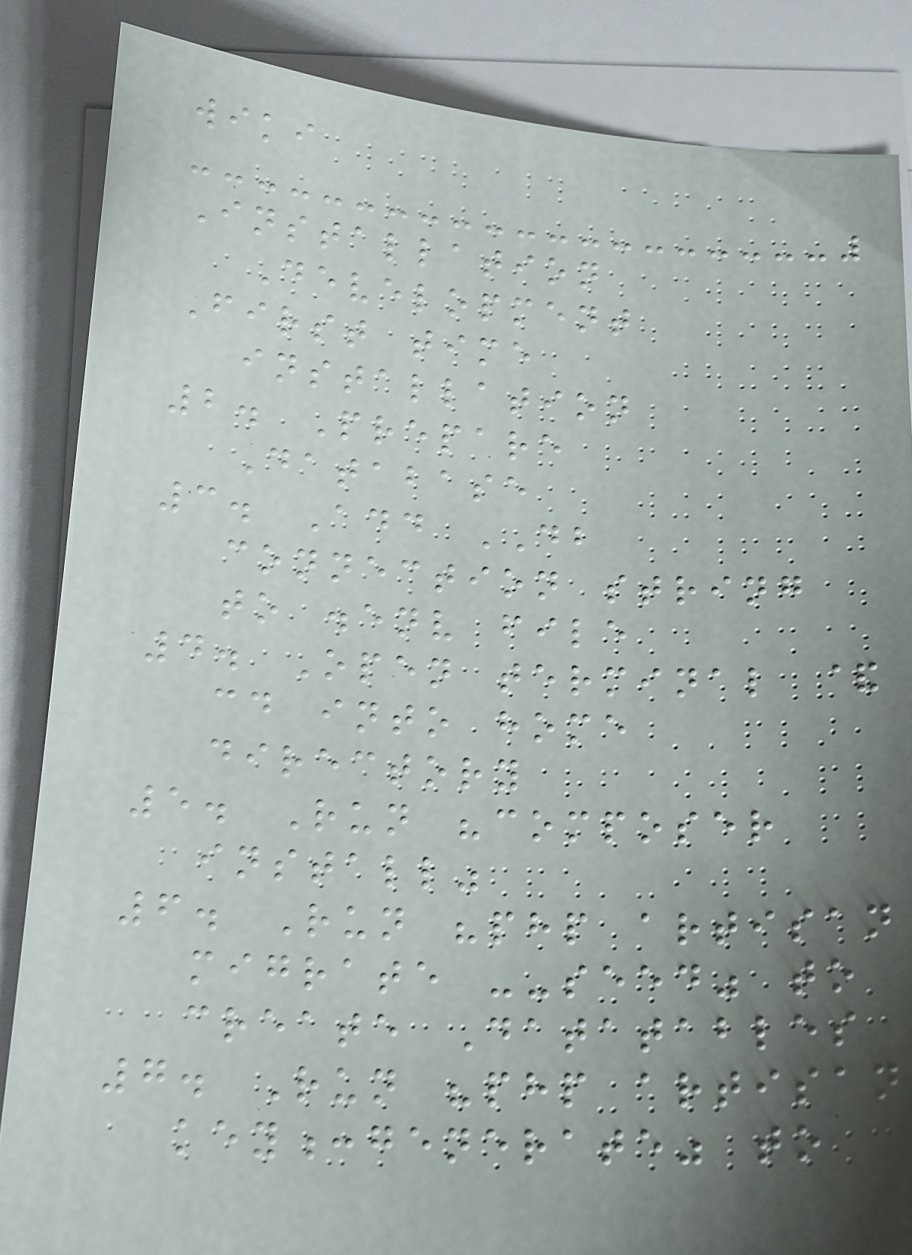wiki
Installation
Development
First time
installation
2. Prepare
Database
3. Add DB
connection string
to .env file
4. Open terminal &
cd into home
directory
5. Run "composer
install"
6. Run "php artisan
migrate --seed" to
create Datatables
7. Run "php artisan
key:generate" to
